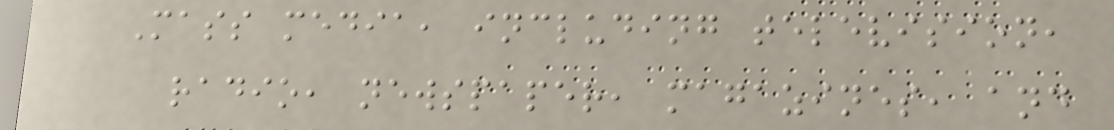Mass media, including television,
radio, newspaper, magazines, and
